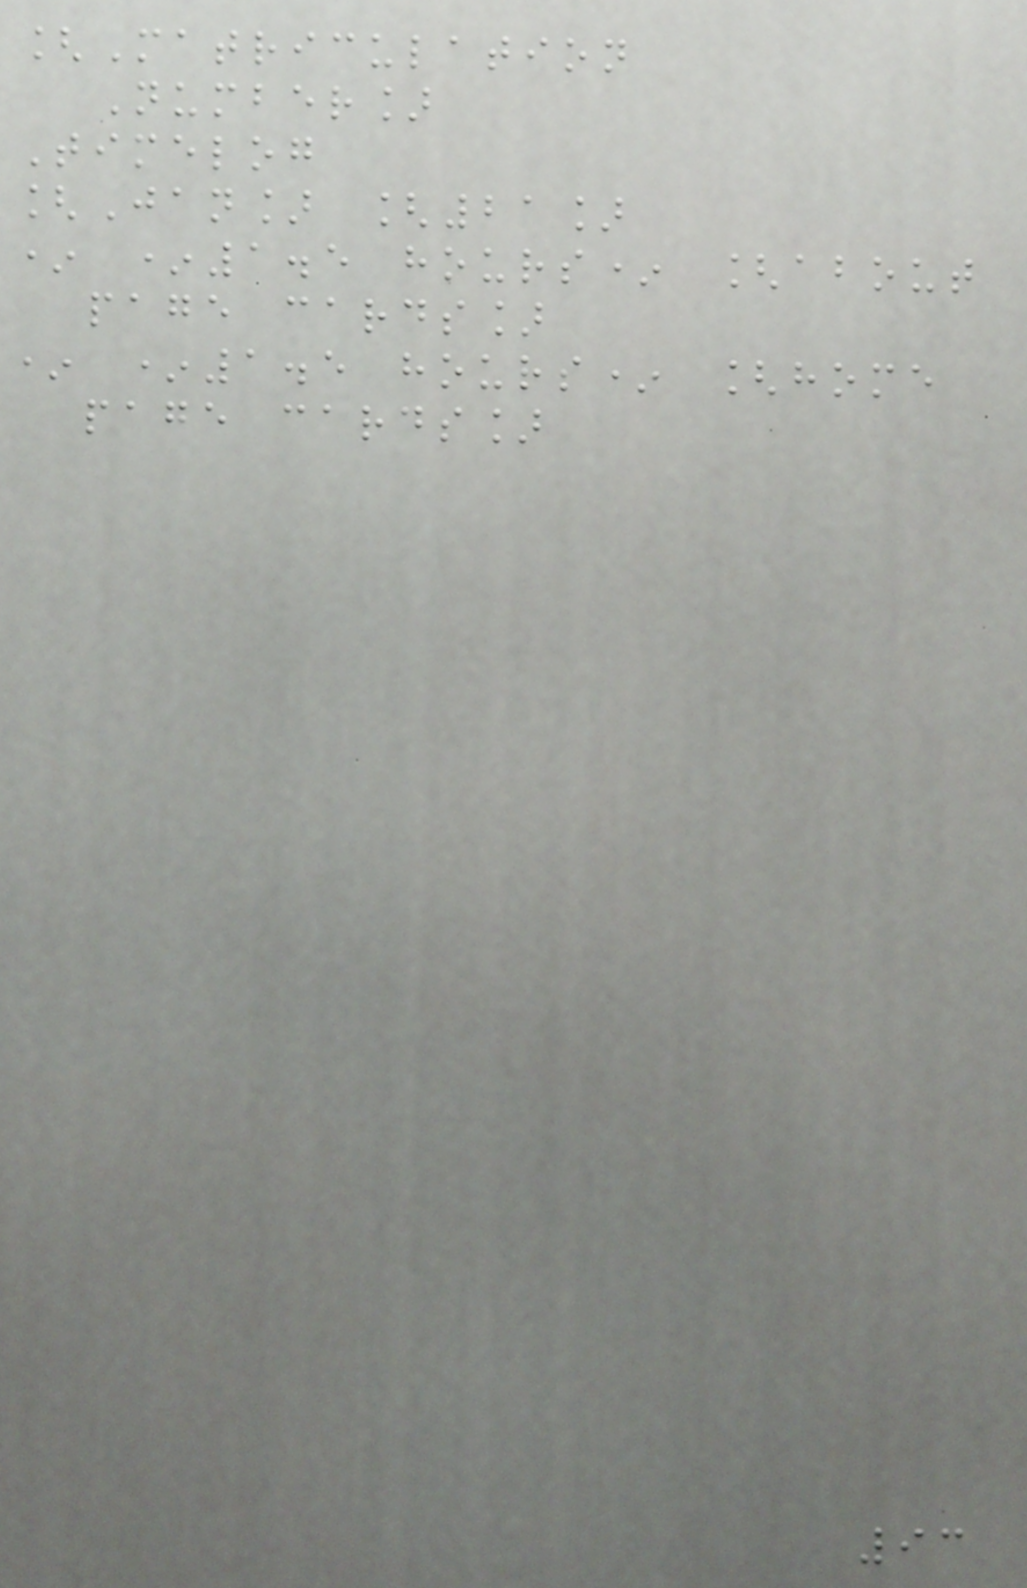[Matriculation
Number]
Timelog
[Jan] [21]
* *1.5 hours* [about
page cards]
* *1.5 hours* [home
page cards]
93
